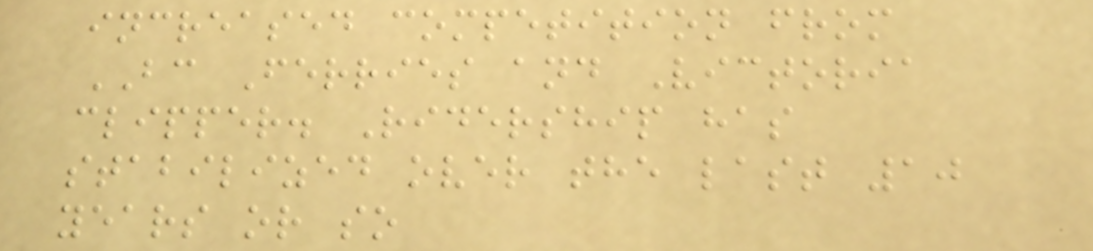increased competition from
BC Ferries and Victoria
clipper. Ridership has
stabilized over the last 10
years or so
